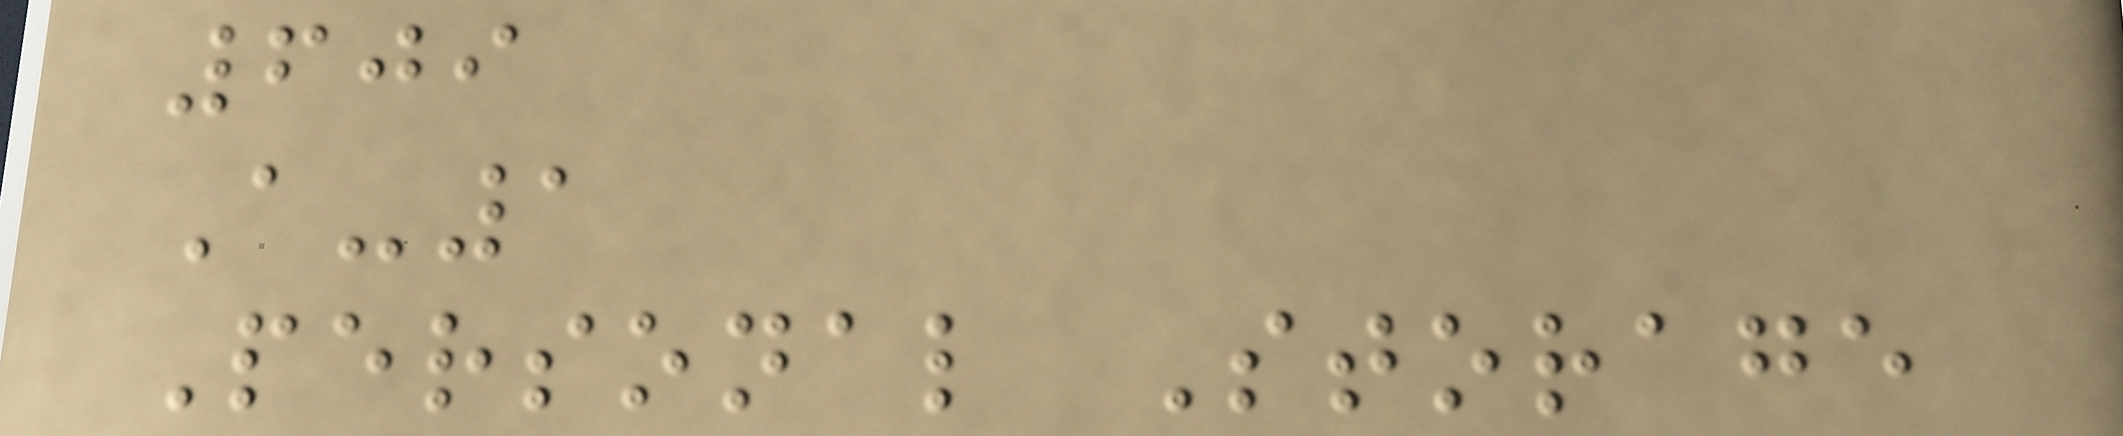609
A-1
Personal Storage
